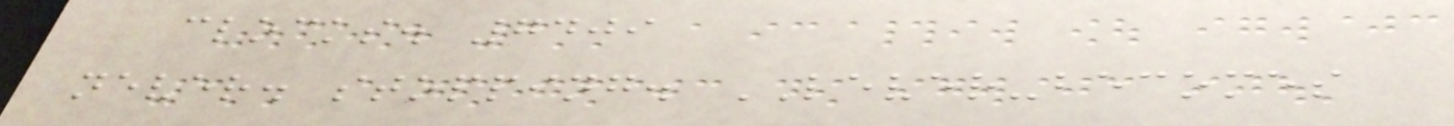clocks. 7409
never. stopping. LEVER-becomes
